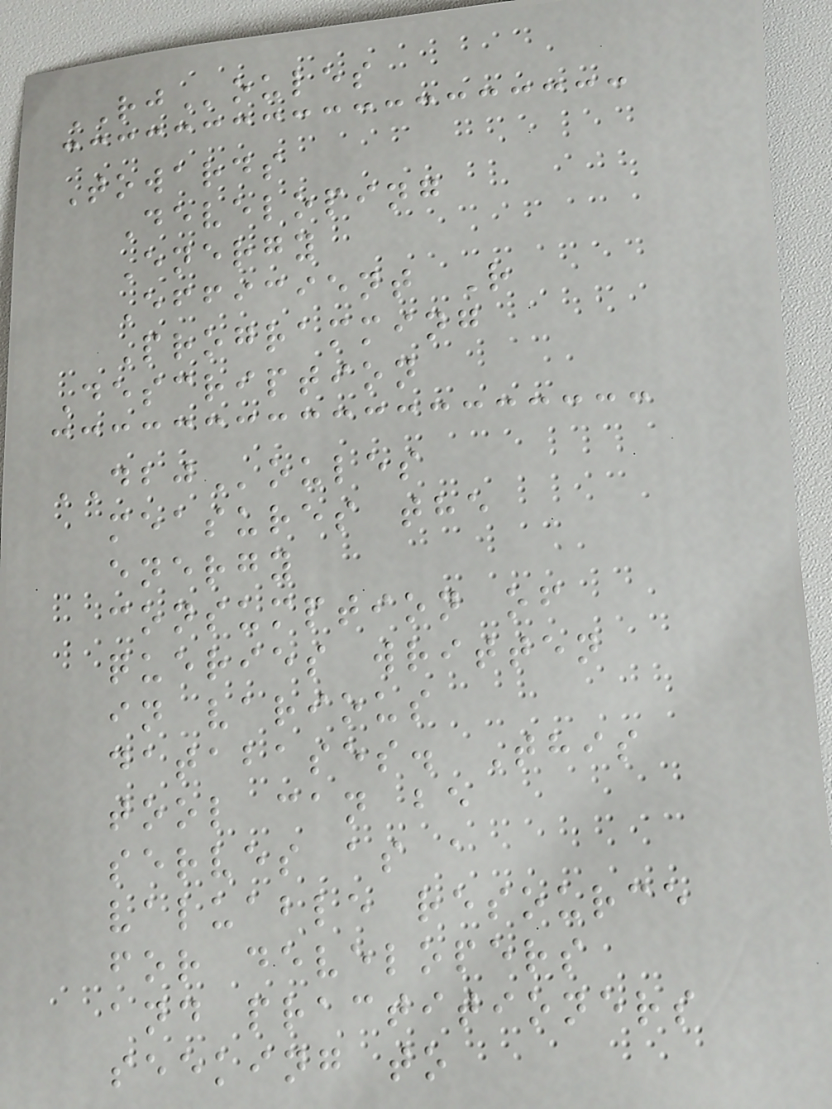RJoules
Towards
Developing
Energy
Efficient R
Programming
Description
DBJoules
measures the
energy
consumption of
queries written
in various
databases. This
tool can be
serves as a
valuable resource
for developers
and practitioners
seeking to
